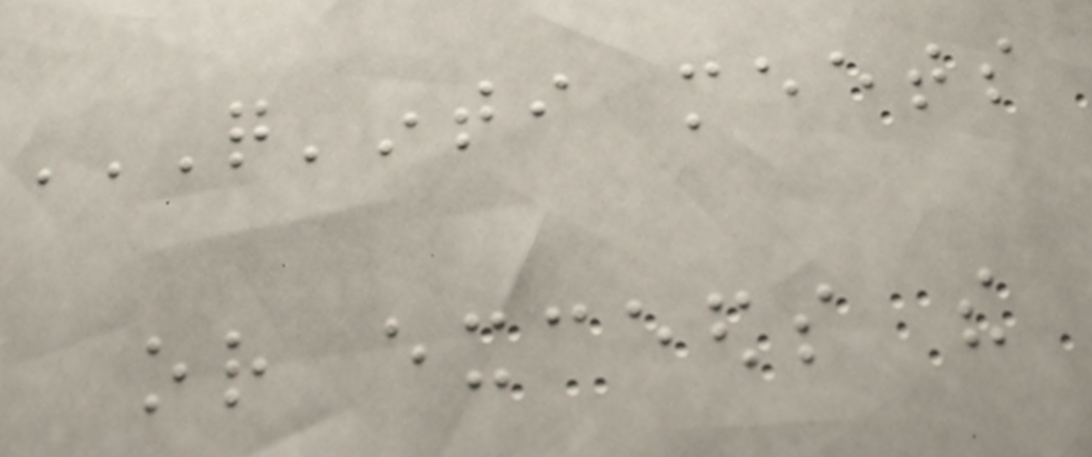Q'INTI MEETS
OR EXCEEDS THE
